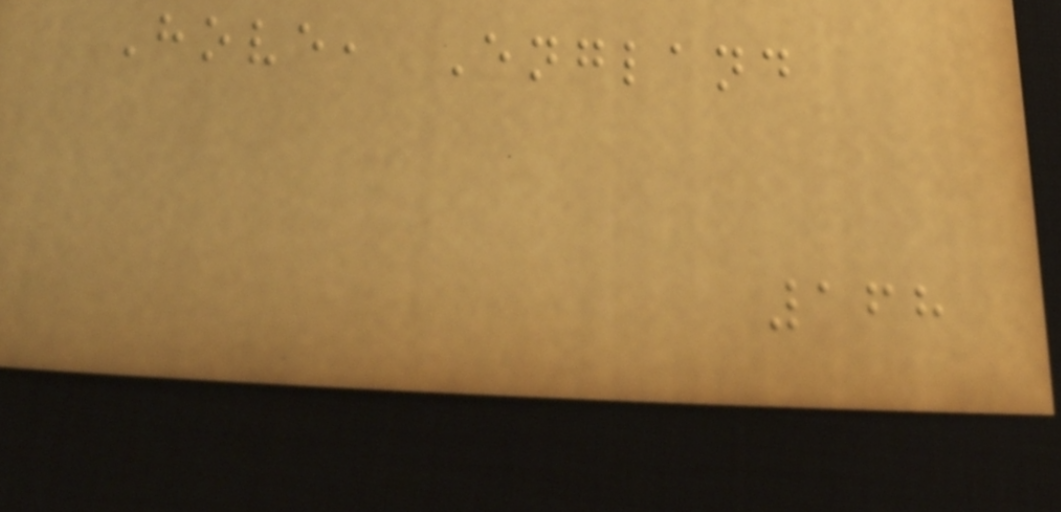Hove, England
168
